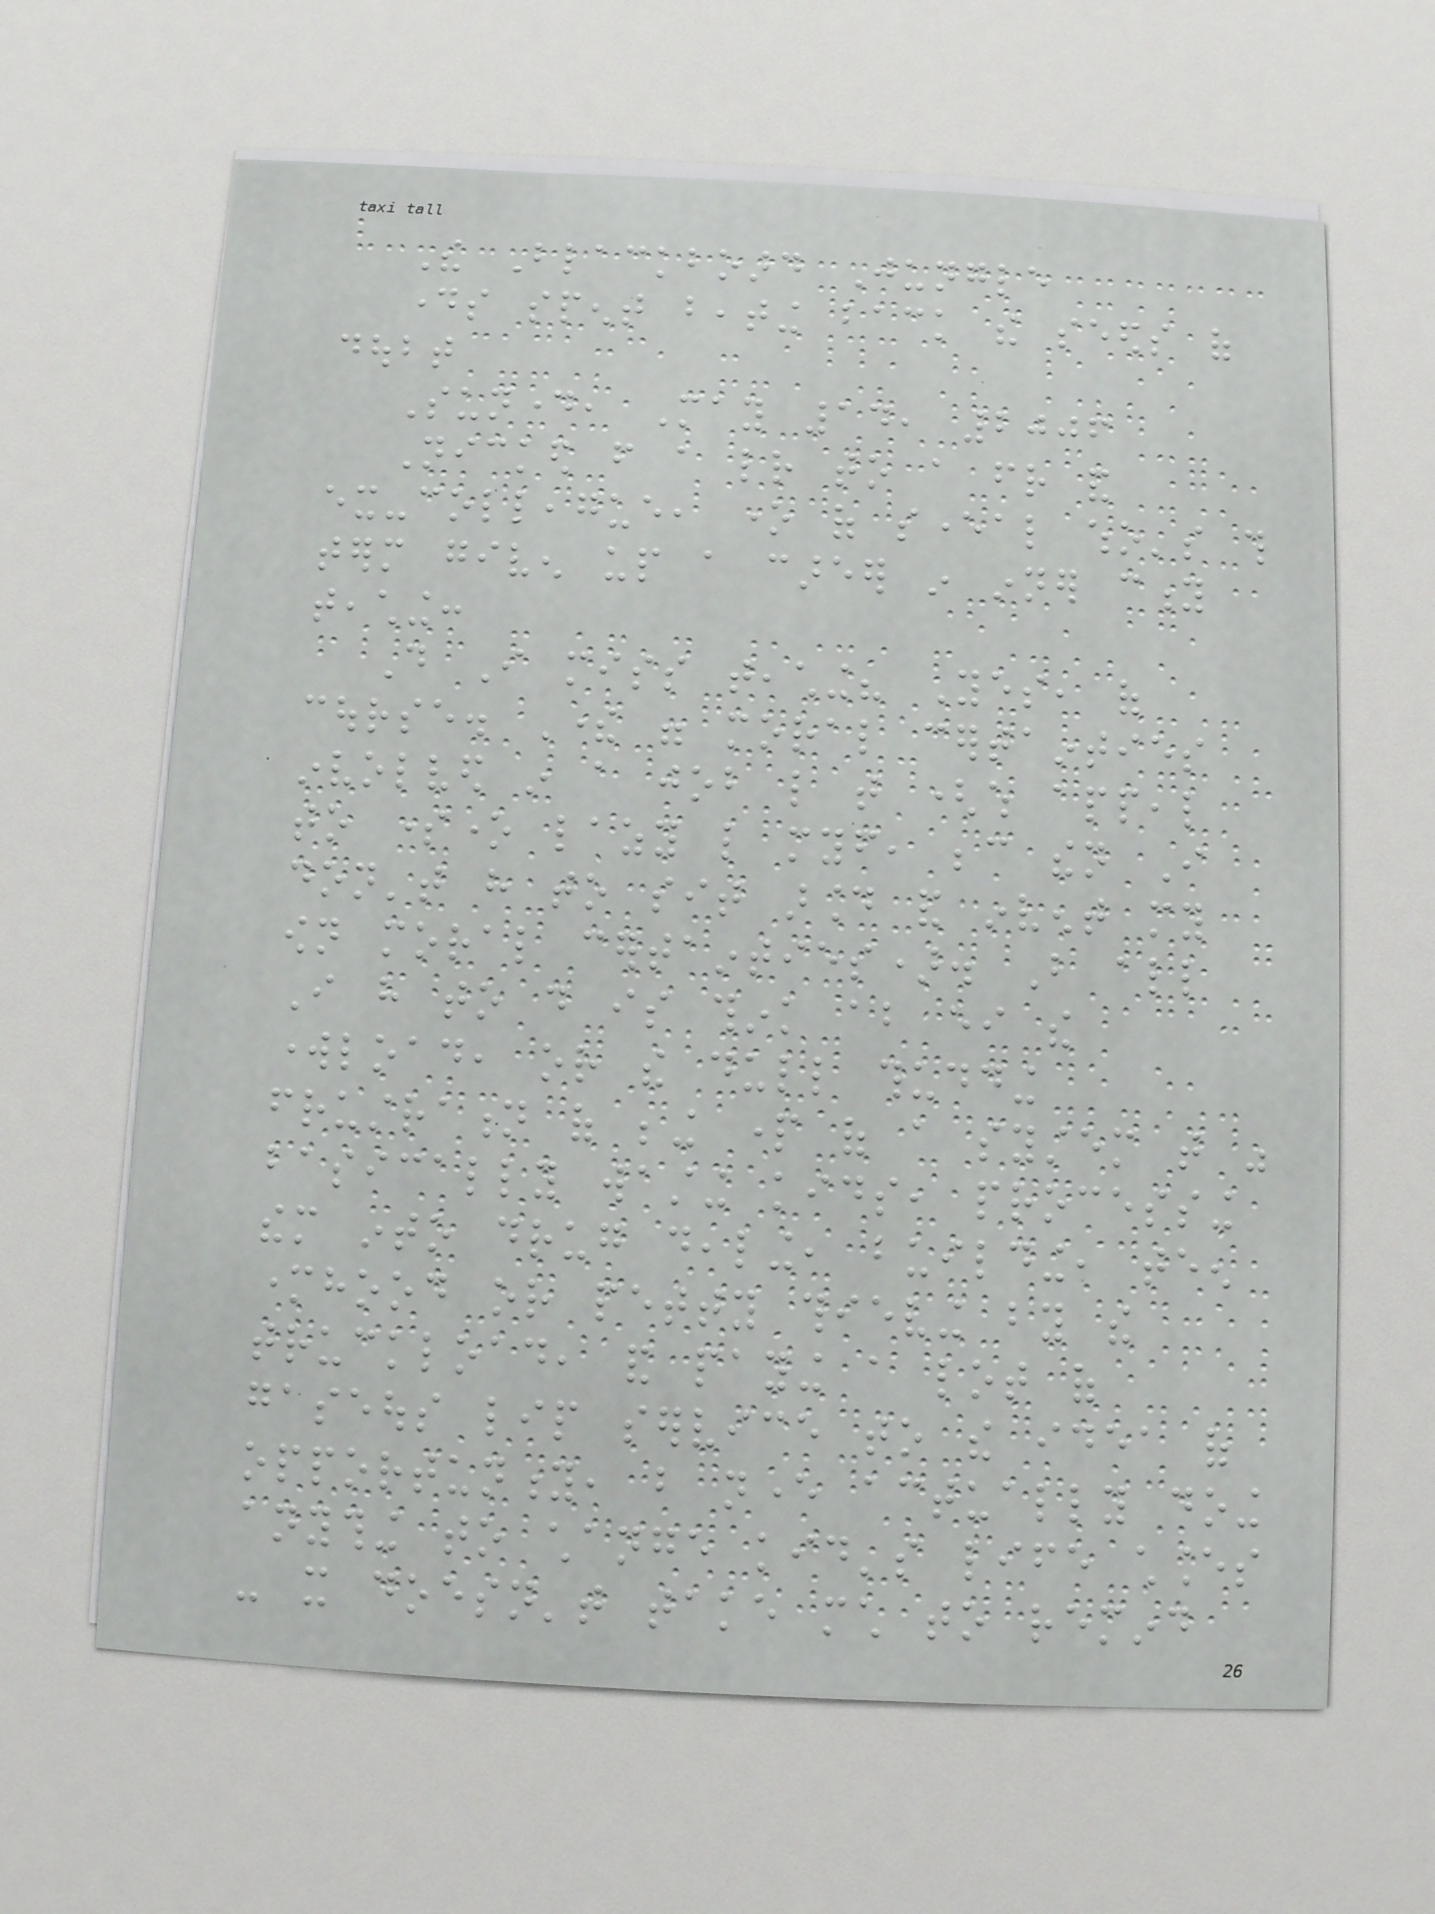The Blackboard Jungle
days spent beating back the seeds of
doubt
Sunday, May 14, 2006
Nicked from a letter to a friend and
ex-colleague, one of several who's this
term given up a career in inner city
teaching:
Do I miss teaching? Yes, of
course. There were moral certainties
involved in a job like that (which appeal
to someone lazy like myself, because then I
don't have to sit around and invent my
own moral certainties). But all
I have to do is think about either the
workload, or the dull thudding
frustration of being part of a system that was
basically wasting kids, processing
them into drug dealing, building, teen
motherhood or petty thieving by the
truckload, and paying a lot of
gaseous lip service to the idea of
opportunity, but never actually doing
anything to change kid's life chances
- it doesn't take much to remind
